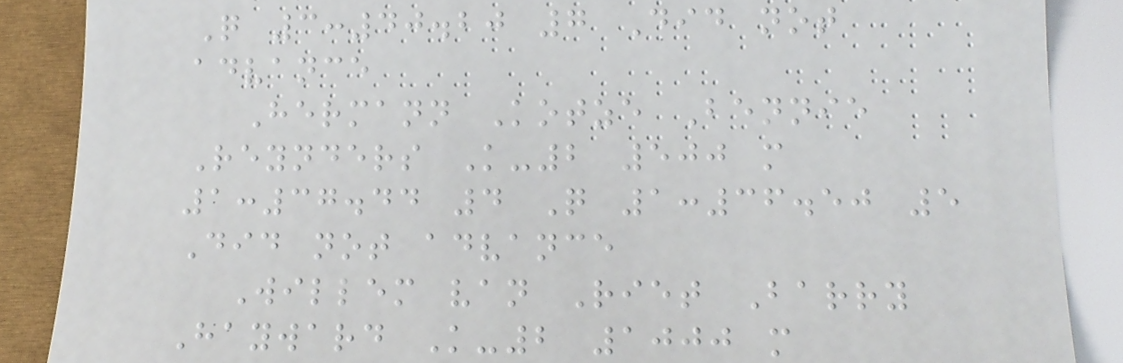Q 3:40.20 7 Did not
advance
Hermann Kotze Bennie
Reynders K-2 500 m
1:37.44 4 Q 1:36.50 5
Did not advance
Willem van Riet Barry
Hayward K-2 1000 m
